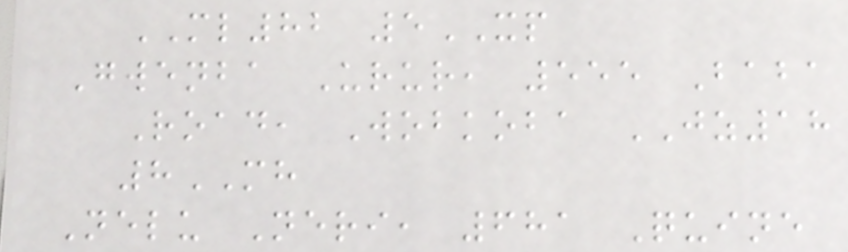ML82 5XP
Gwenba Urur, 555 Baba
Road, Wobkoba JZ18
8MH
Nelu Neri, 681 Quine
